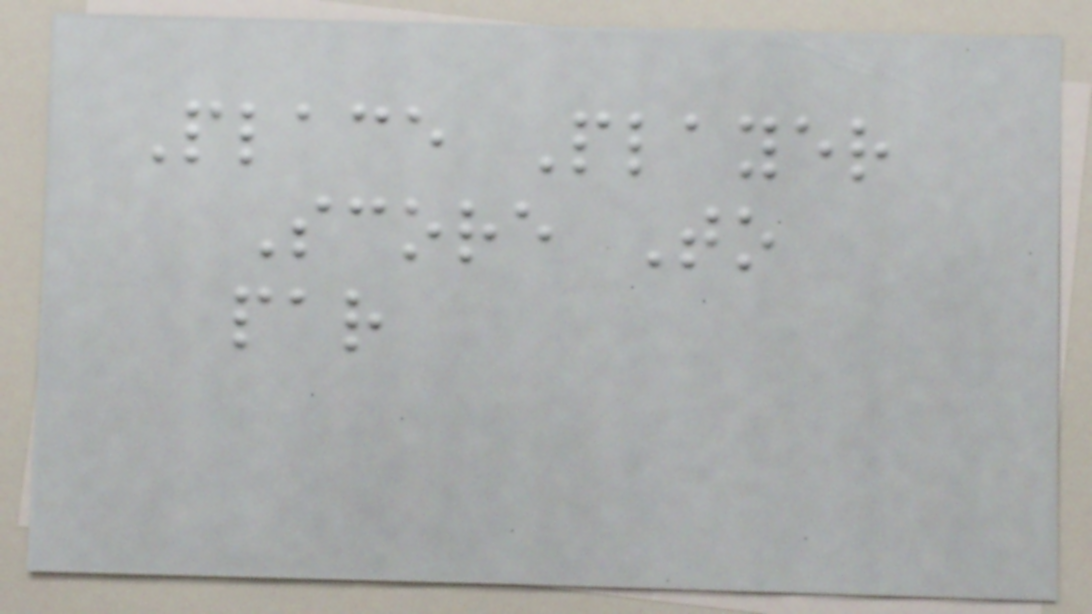Place Player
Score To
par
